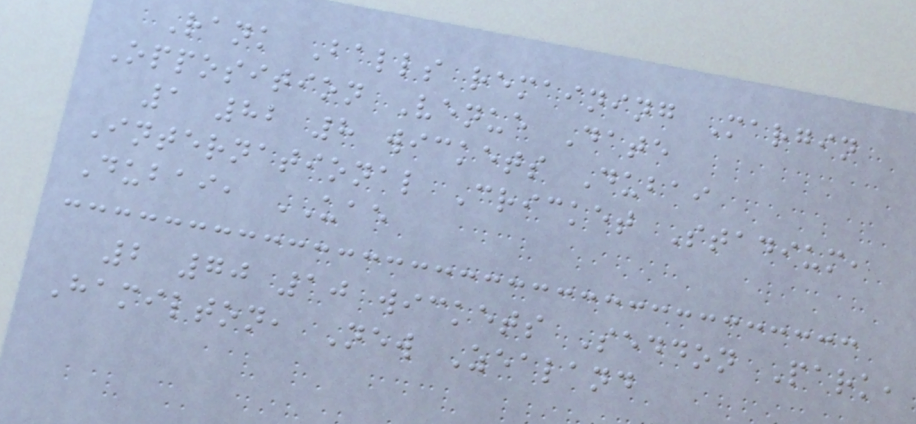Rank Balls remaining Margin
Opposition Venue Date
1 82 8 wickets Dubai
International Cricket Stadium,
Dubai, UAE
2 70 10 wickets Seddon Park,
Hamilton, New Zealand
